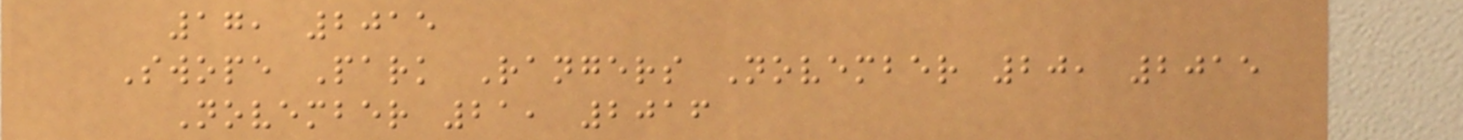17, 2015
Swope Park Rangers November 20, 2015
November 21, 2016
